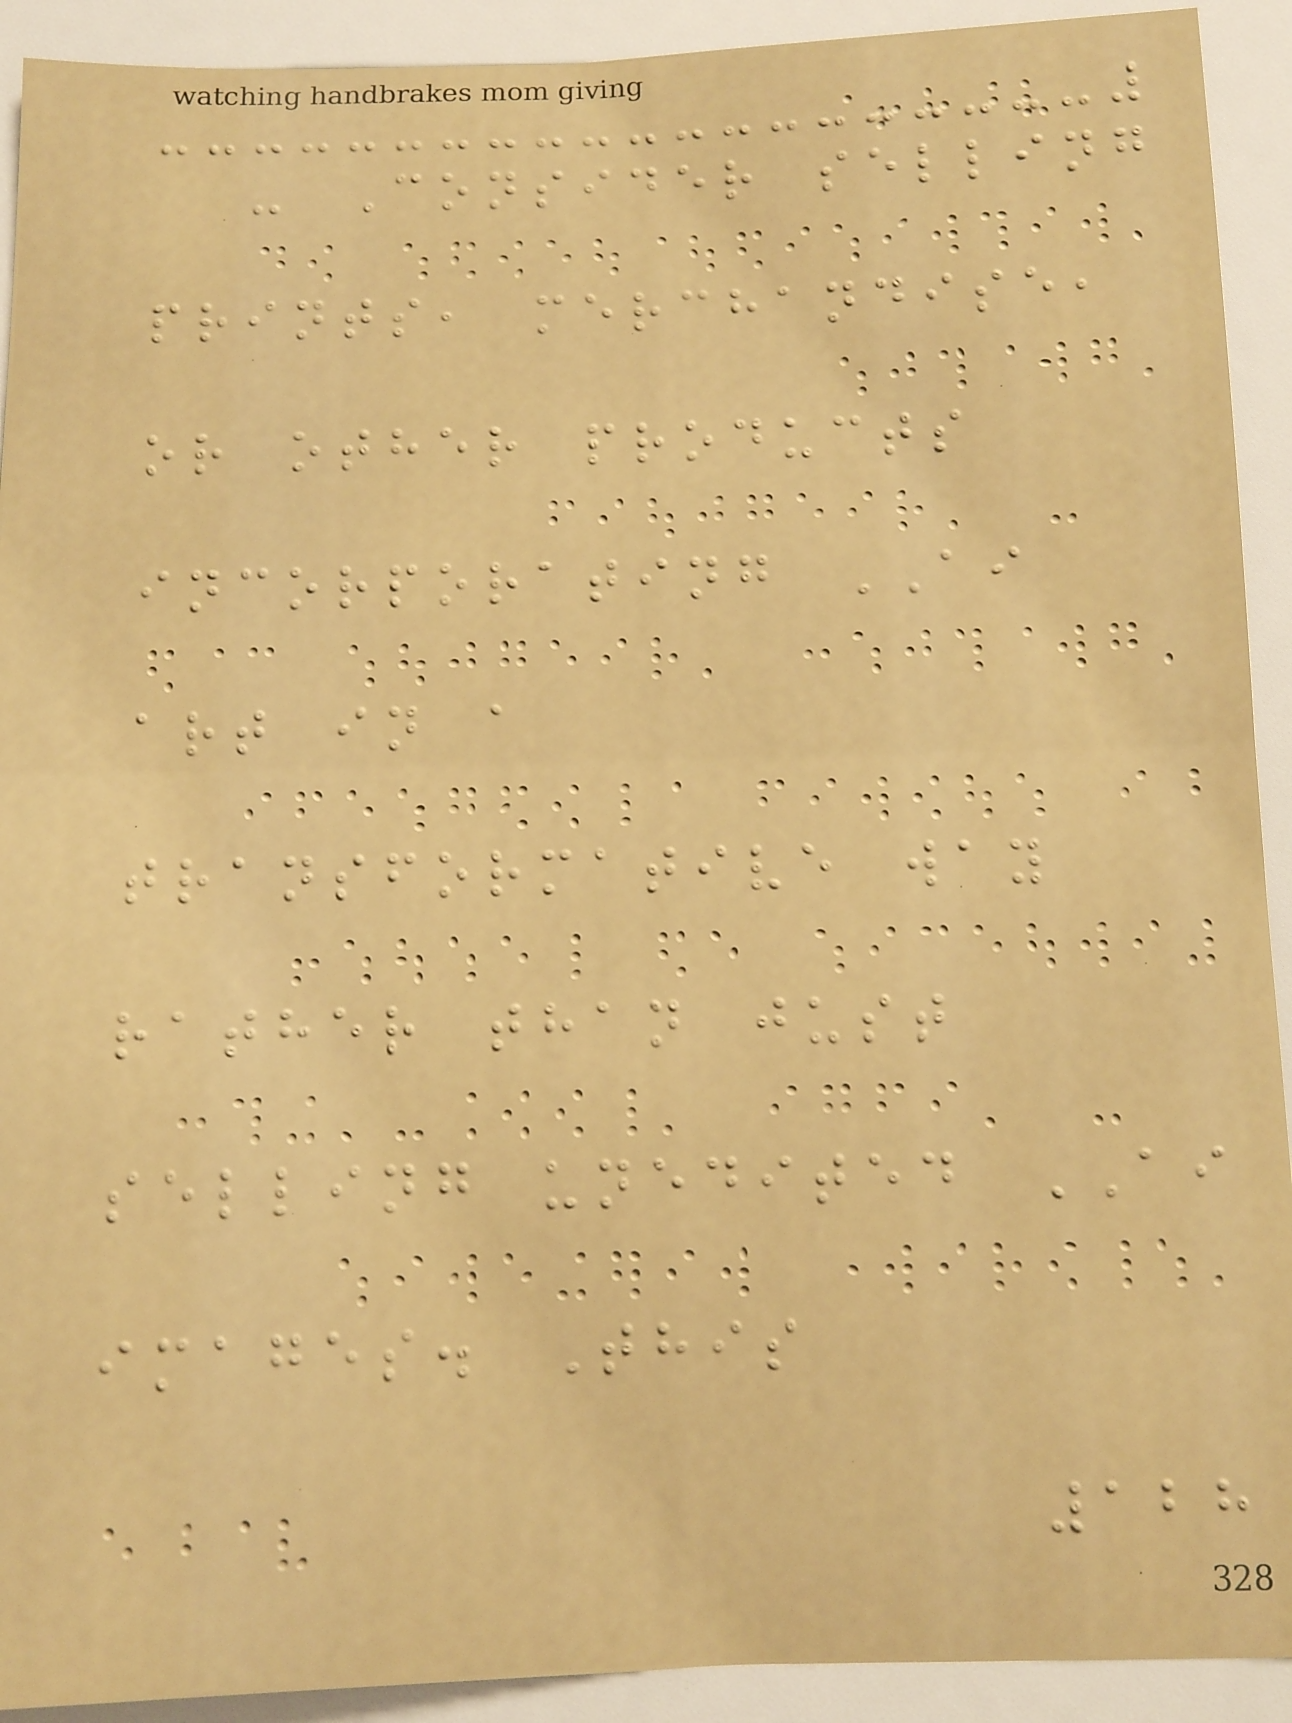- Consider selling
prints, merchandise,
or other products
incorporating AI
art in a
transformative way
rather than just
selling unedited AI
images. This
128
